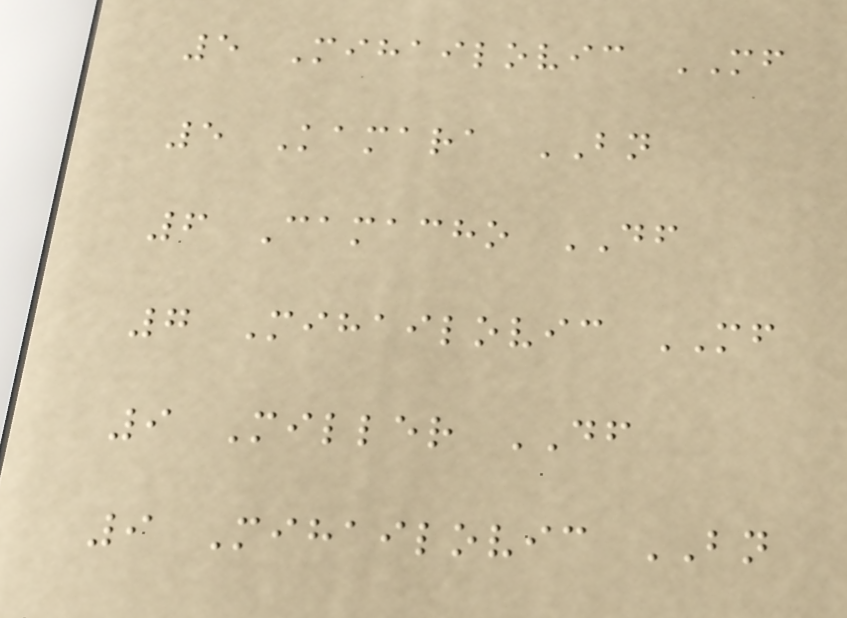5 Mihailovic MF
5 Kamara BN
6 Camacho DF
7 Mihailovic MF
9 Miller DF
9 Mihailovic BN
